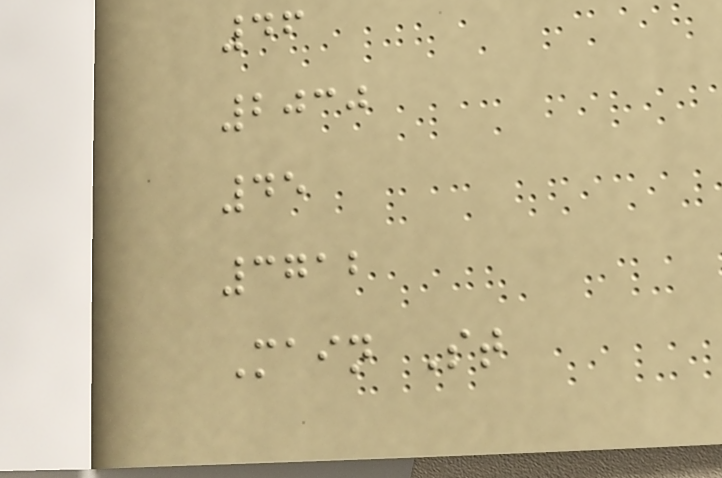46
2030
45
3712
Main St
